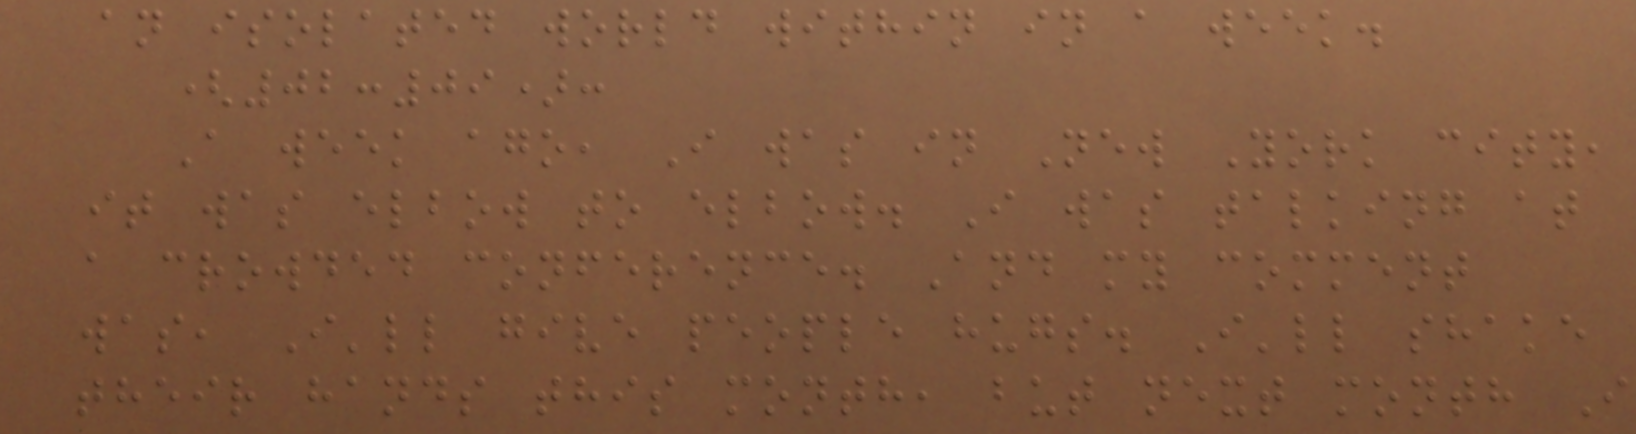an isolated world within in a week.
(02:09):
A week ago, I was in New York city,
it was elbow to elbow. I was talking at
a crowded conference. And my comment
was, I'll give people hugs. I'll shake
their hands this month, but next month I
